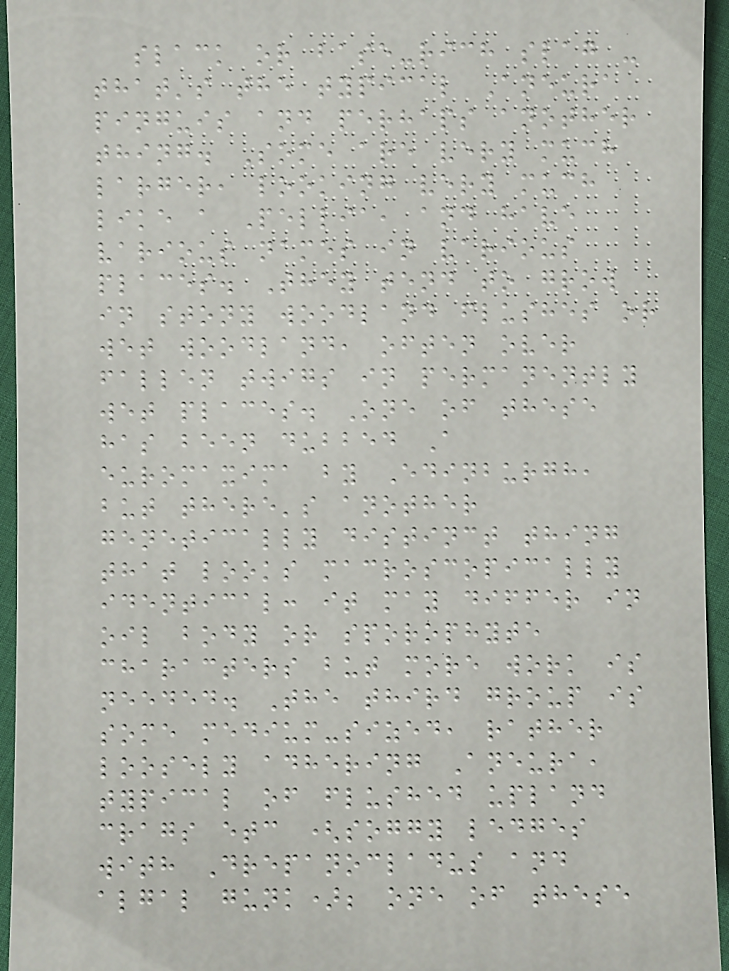slack or base-rich slag -
that's the typical Aneura
pinguis and perhaps another
thing. Some are very much
larger, looking very much
like a Pellia, and have
various names in various
places. They tend to grow
in stony woodland flushes or
wet woodland, often over
fallen twigs in permanently
wet places. One of these
has been dubbed A
euromaxima by Edinburgh,
but there's another
genetically distinct thing
that looks macroscopically
identical: it may differ in
oil body or sporophyte
characters but more work is
needed. The third group is
some medium-sized, rather
loosely adhering Aneura,
typical of flushed upland
crags etc (soggy ledges
with Drepanocladus and
algal gunk); one of these
